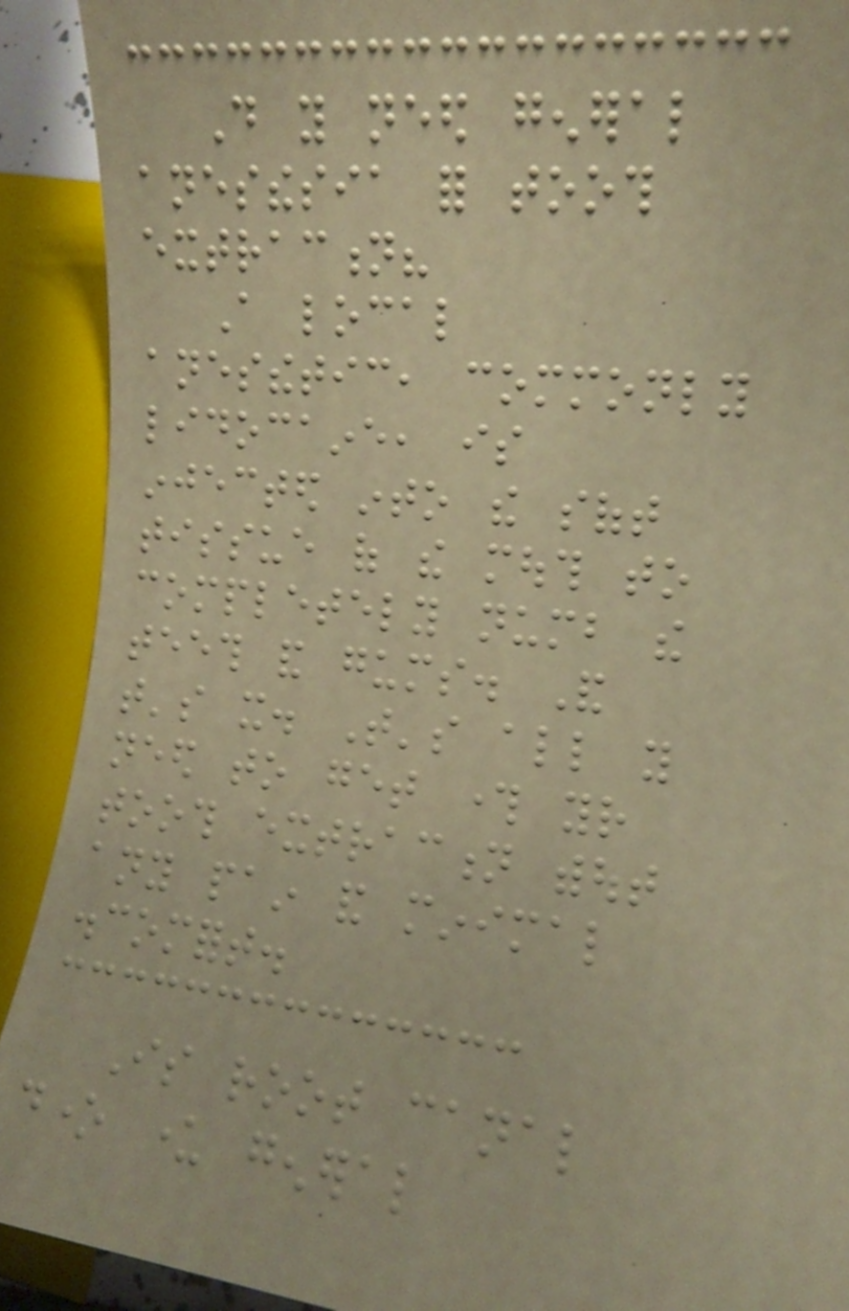Do you need general
anesthesia for tooth
extraction?
A local
anesthetic, commonly
lidocaine, is
injected into the soft
tissue of the mouth to
completely numb the
teeth and gums. And
that's it. That's all you
need to get through your
tooth extraction without
any pain and minimal
discomfort.
Is root canal
done under general
